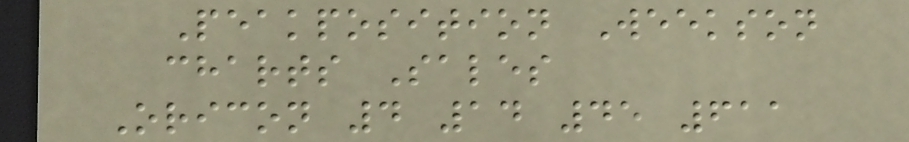Peakposition Weekson
charts Sales
Oricon 4 14 45 611
